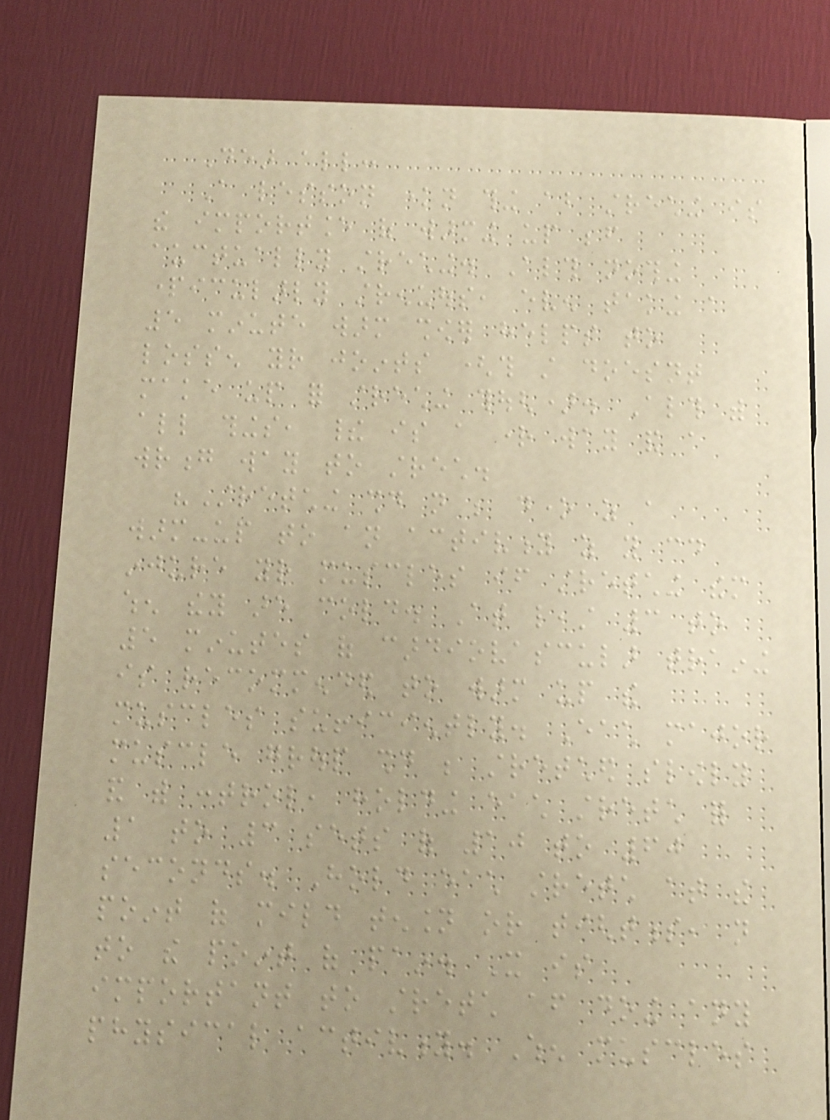Dear all:
A lesson known thing about streching is
the importance of warming up before
auctually streching. Although nothing
particularly strenuous, even taking a
5 minute warm shower helps to
lossen your joints (this still doesnt
make up for streching though). Although with
all things, their is a right way and a
wrong way to strech.
"Stretching should not be done as a
warm-up to an activity as you could
injure your muscles if stretching them
when they are cold. At least 3 to
5 minutes of cardiovascular training
is recommended to warm up the
muscles sufficiently. Each major
muscle group should be stretched slowly
and with control, holding each stretch for
1 to 3 sets of 10 to 60
seconds. Hold each stretch at the
point of mild tension or tightness, not
to the point of pain. It is
important to stretch after doing any
physical activity. When muscles
